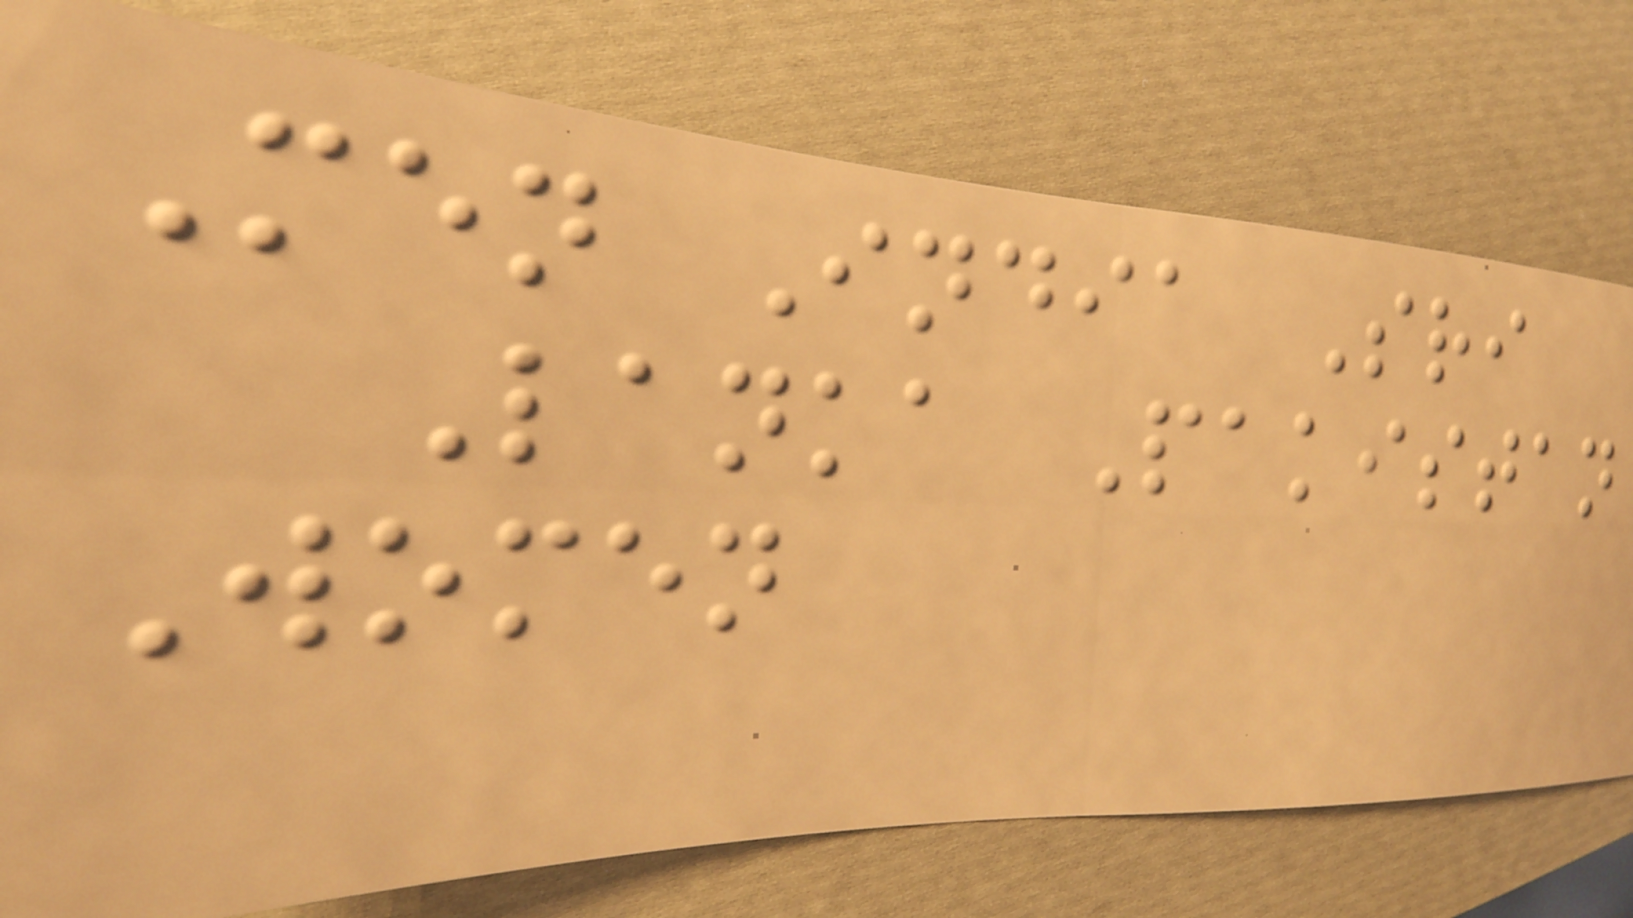Men India Sri
Lanka Pakistan
Women
